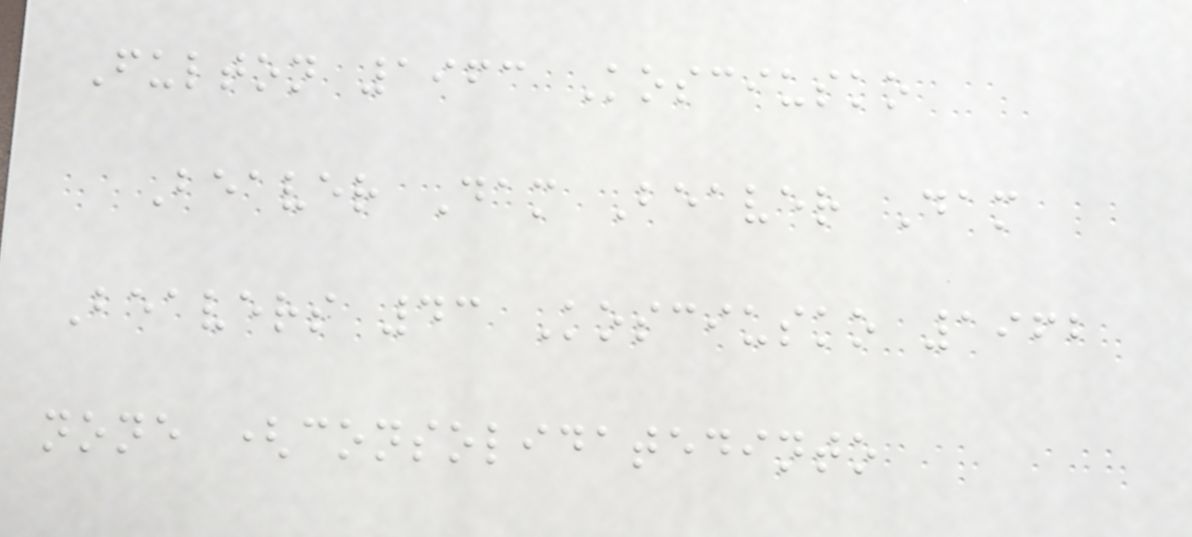Fulton 1963 Kosciusko
Beaver Dam Beaver Dam
Beavers 43 Kosciusko 1962
none (consolidatedinto
